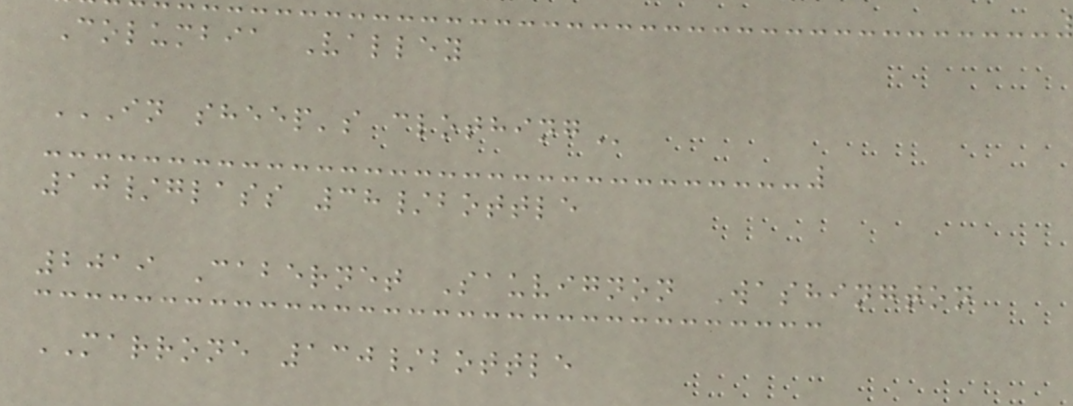Columbia Valley
IN SHEEP'S CLOTHING
10/glass 38/bottle
2019 Cabernet Sauvignon Washington
MARRONE 130/bottle
